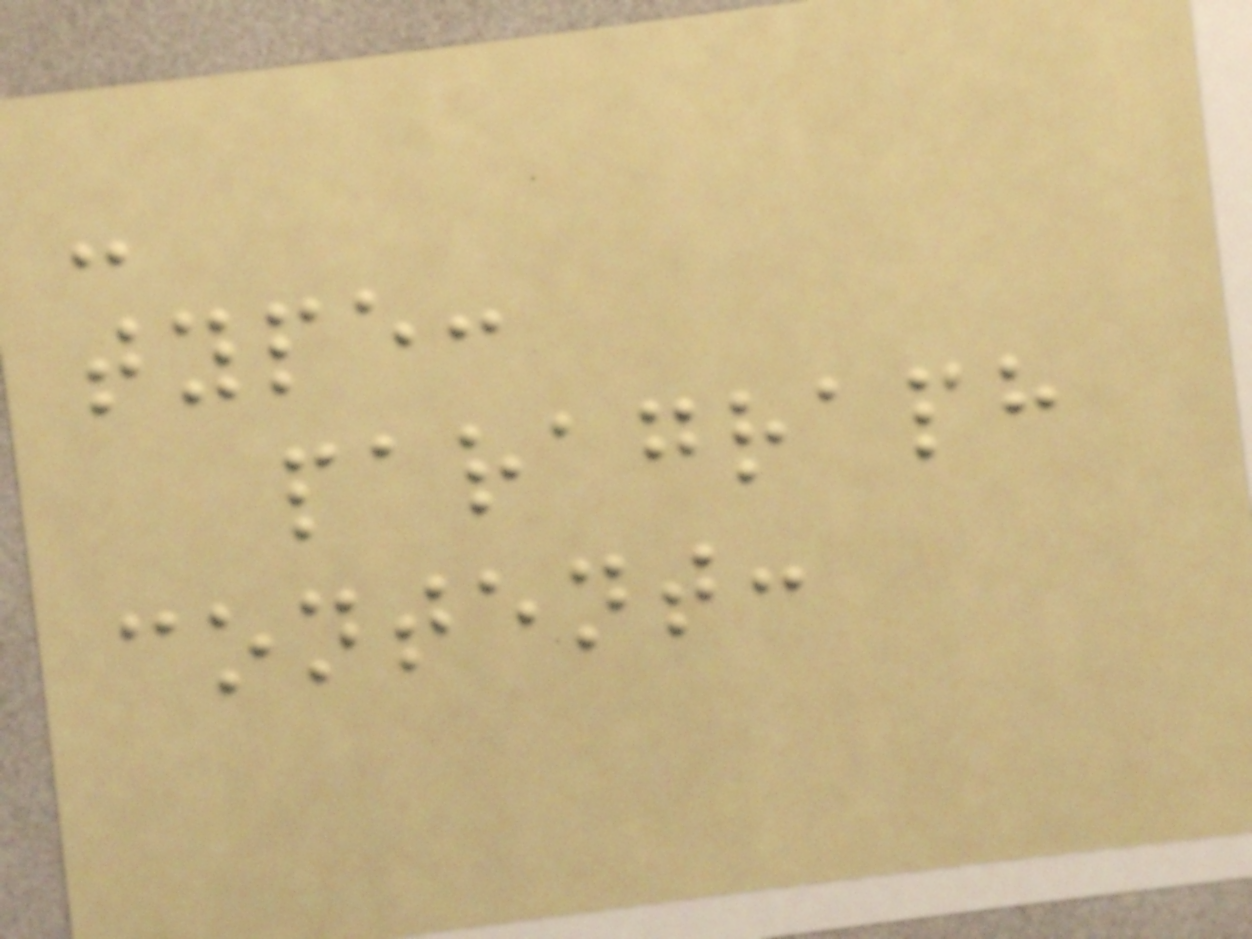-
type:
paragraph
content:
